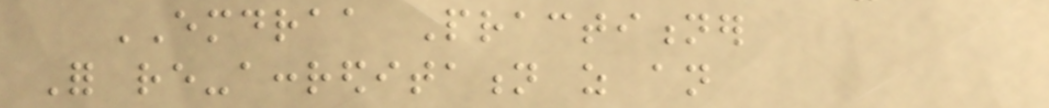EMDRAA Practitioner
For re-accreditation as an
